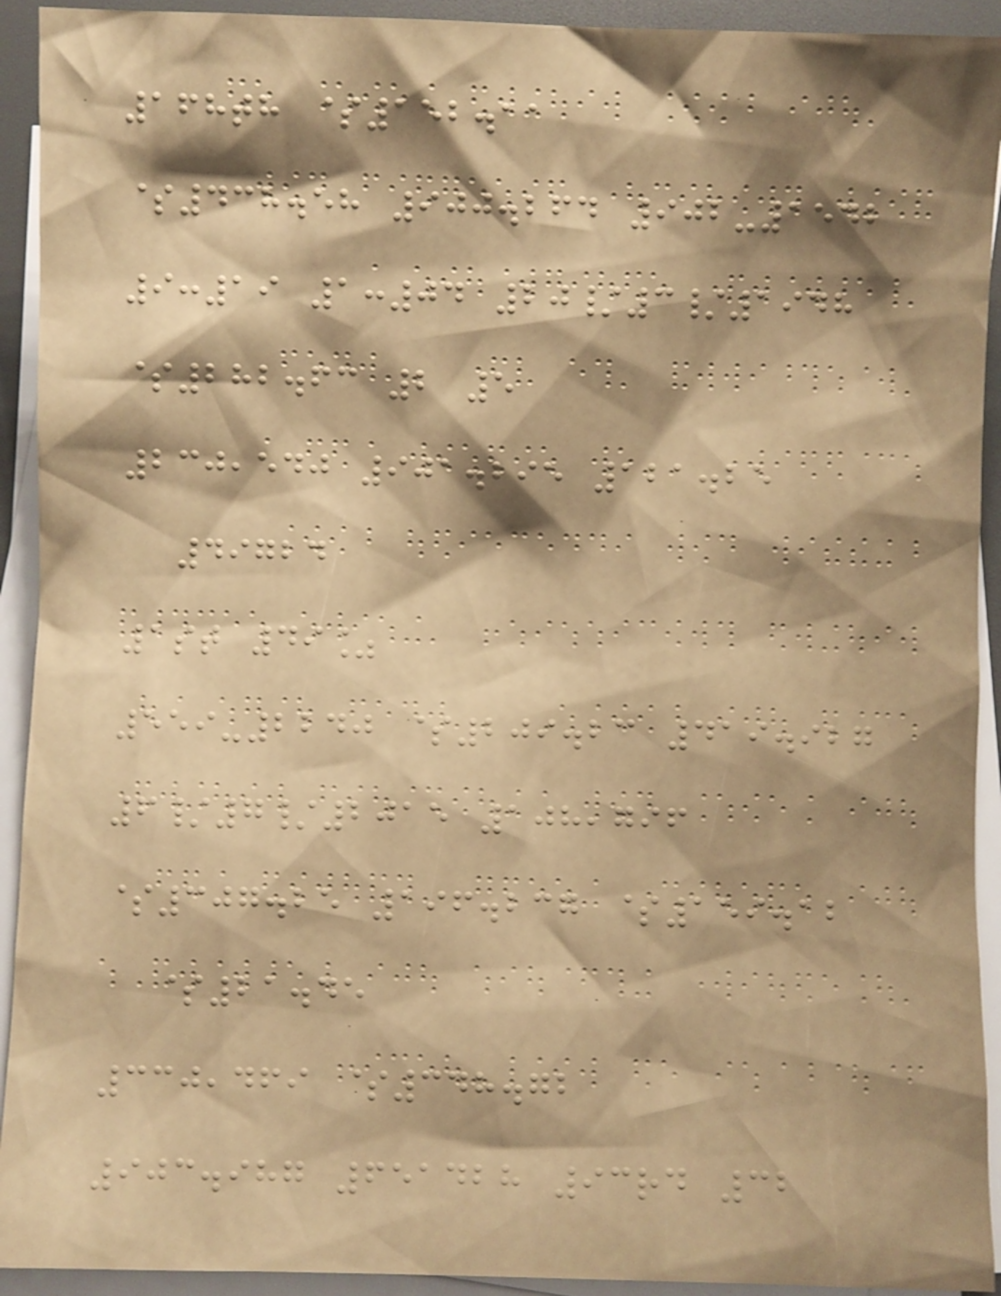168th $152.11
$438.58 900.264 902-1542
9:19 1:04 20/3/1948
$282.63 2 5
230,540 901.295 121.25
49724
1st 49%
559-2240 $209.23 419.927
6/7/2015 108,796
$307.25 196.237 $159.12
$21.45
330,469 $348.72
903.987 651428 93rd 32
